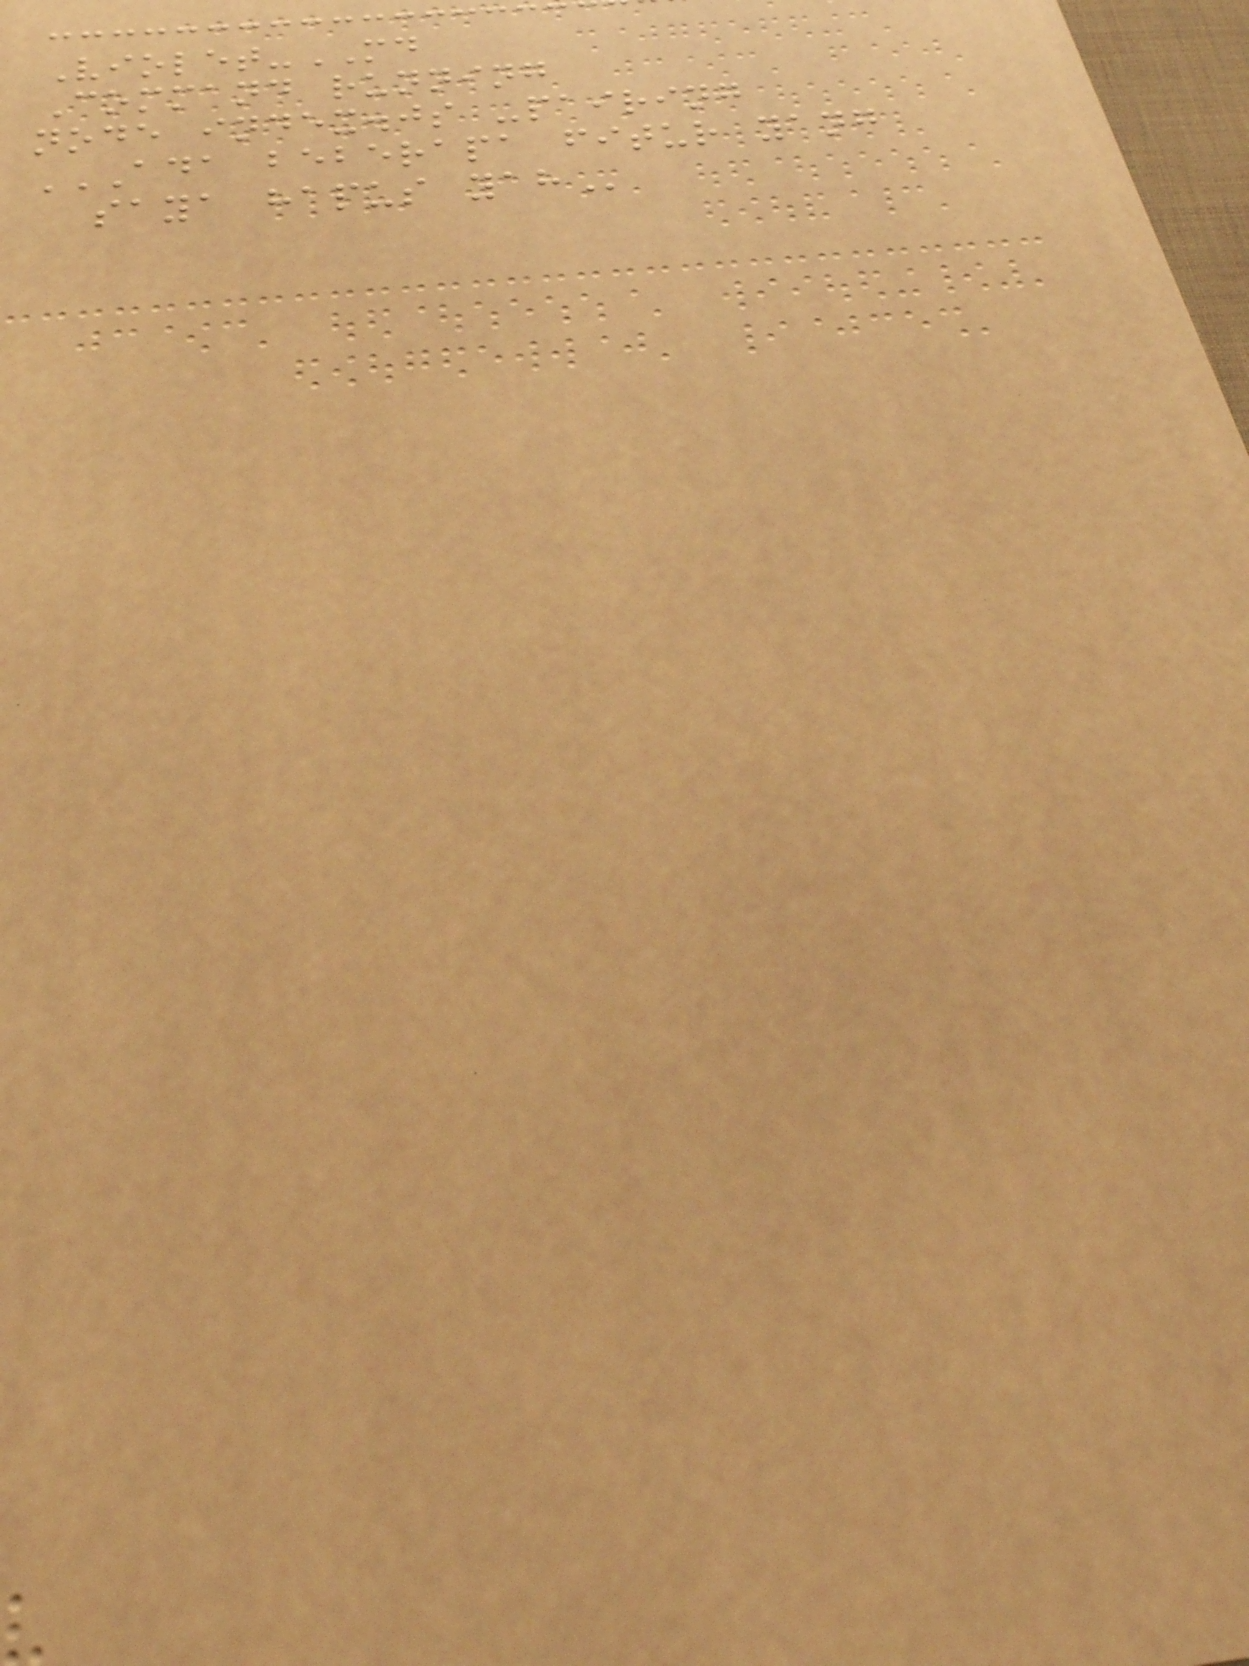Violet-MD
Command running
node index.js -pairing
ADA BEBERAPA FITUR YANG
saya hapus
